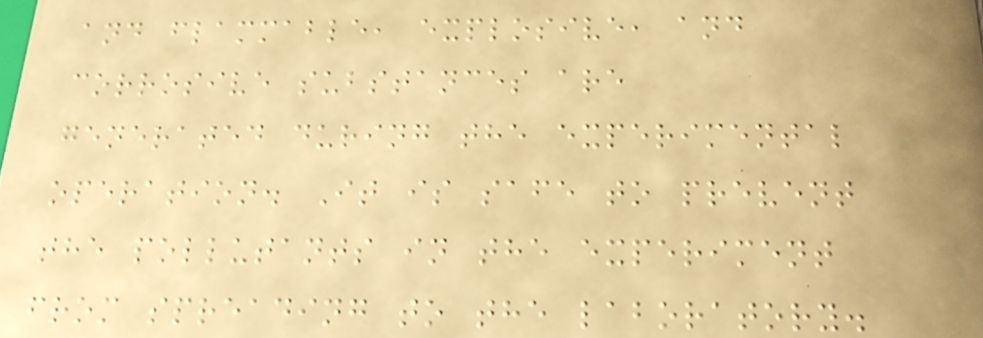and flammable, explosive, and
corrosive substances are
generated during the experimental
operation. It is safe to prevent
the pollutants in the experiment
from spreading to the laboratory.
